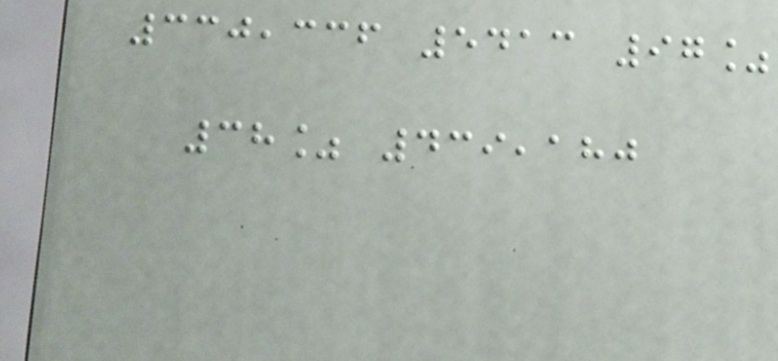330,336 5413 97%
38% 439,180
